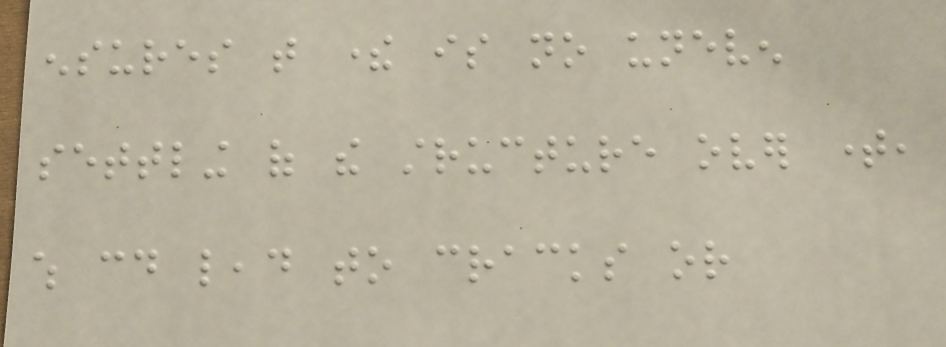ensures that there is no uneven
settling of the structure over time,
which could lead to cracks or
